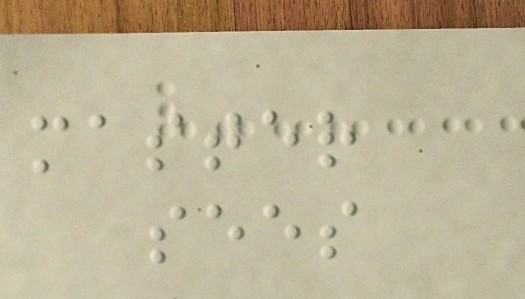master
sees
